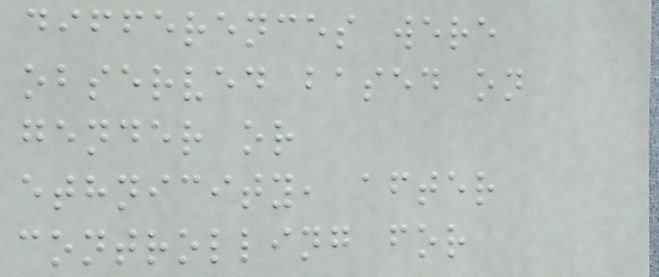differences were
observed based on
gender or
ethnicity, after
controlling for
